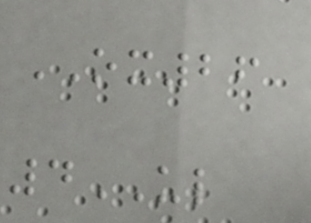OX26
4UL
